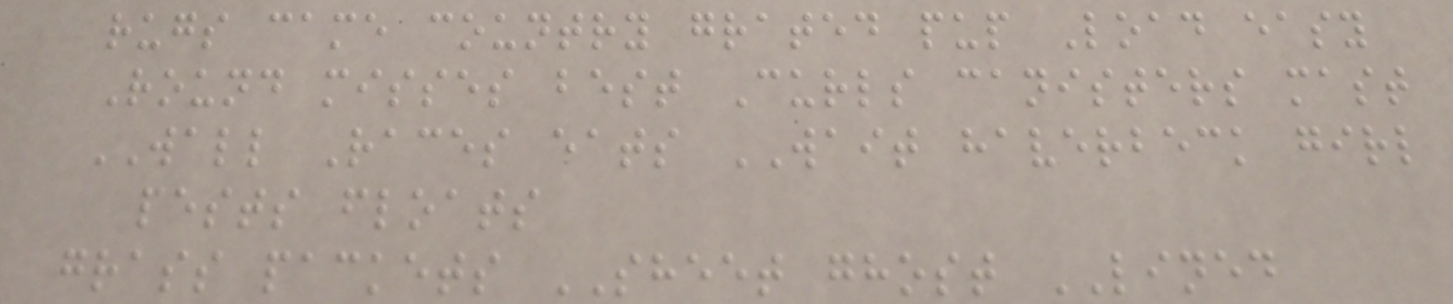rugs came country grated pup Load easy
Round misses best Curls canisters mast
WALL Races eats WAIT haverbeck girl
pests floats
grass packets SHEET ghost LINED
